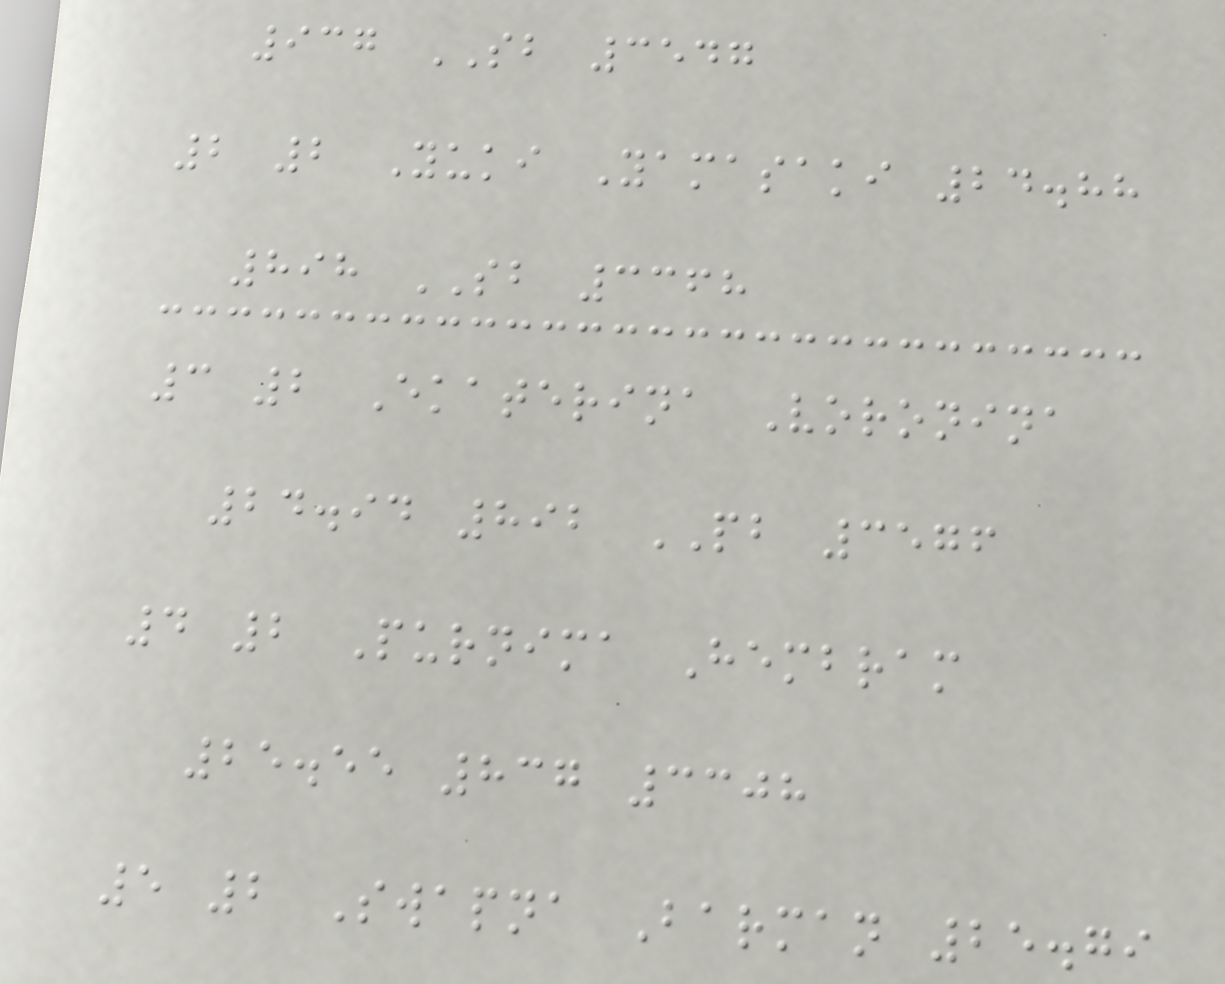937 SB 3547
2 2 Yuki Yamasaki 24.88
898 SB 3368
3 2 Ekaterina Voronina
24.94 892 PB 3576
4 2 Purnima Hembram
25.55 837 3308
5 2 Swapna Barman 25.79
